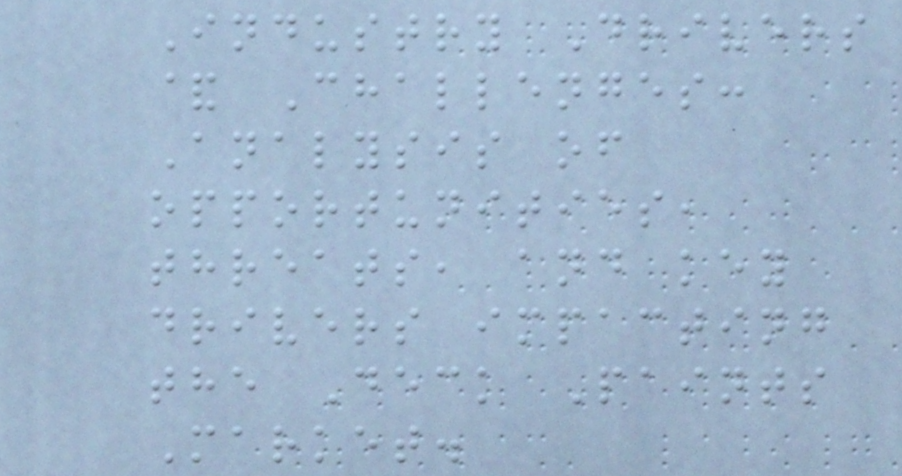Industry Drivers
& Challenges:
Analysis of
opportunities,
threats, and key
drivers impacting
the Deck Paints
Market.
